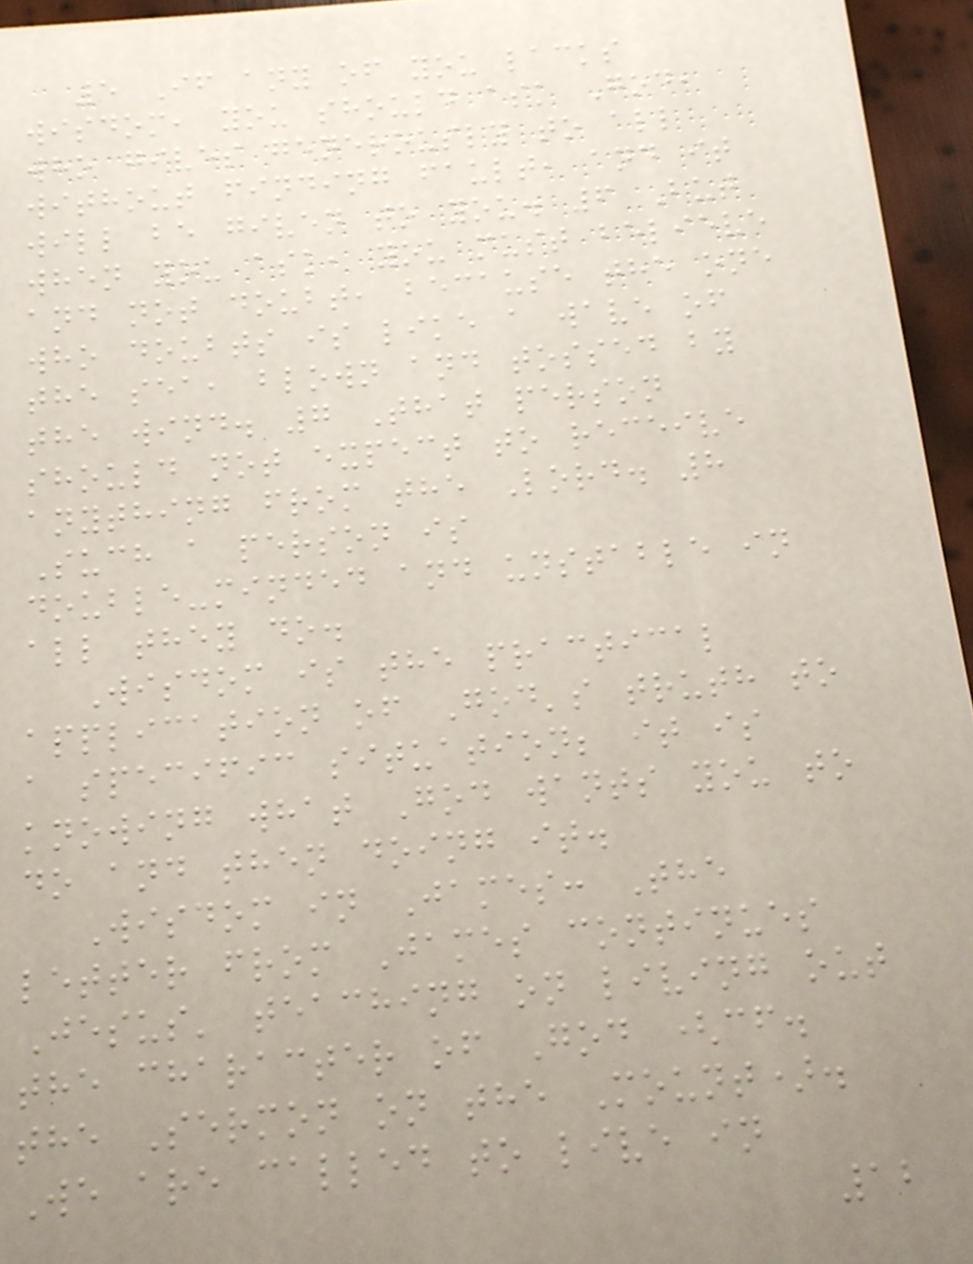5 If any of you lacks
wisdom, you should ask God,
who gives generously to all
without finding fault, and it
will be given to you. 6 But
when you ask, you must believe
and not doubt, because the one
who doubts is like a wave of
the sea, blown and tossed by
the wind. 7 That person
should not expect to receive
anything from the Lord. 8
Such a person is
double-minded and unstable in
all they do.
Wisdom is the practical
application of God's truth to
a specific situation; it is
knowing what God wants you to
do and then doing it.
Wisdom in James: The
letter from James continues
Jesus' teaching on living out
the character of God (cf.
the Sermon on the Mount).
We are called to live in
12
